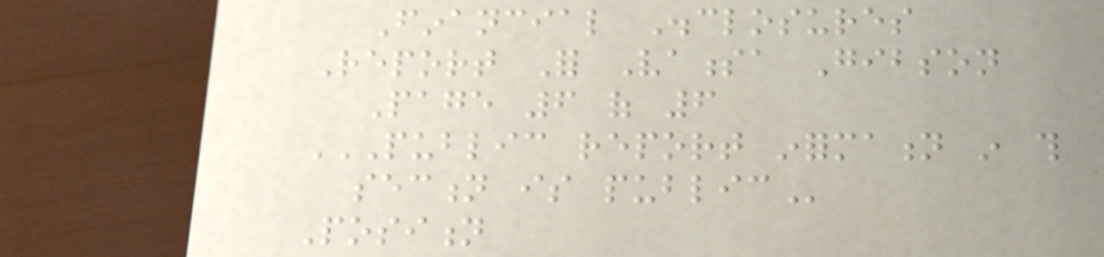Financial Disclosures
Report For Vanessa Gibson
Page 6 of 6
PUBLIC REPORT INFORMATION IN THIS
SECTION IS PUBLIC
Position
